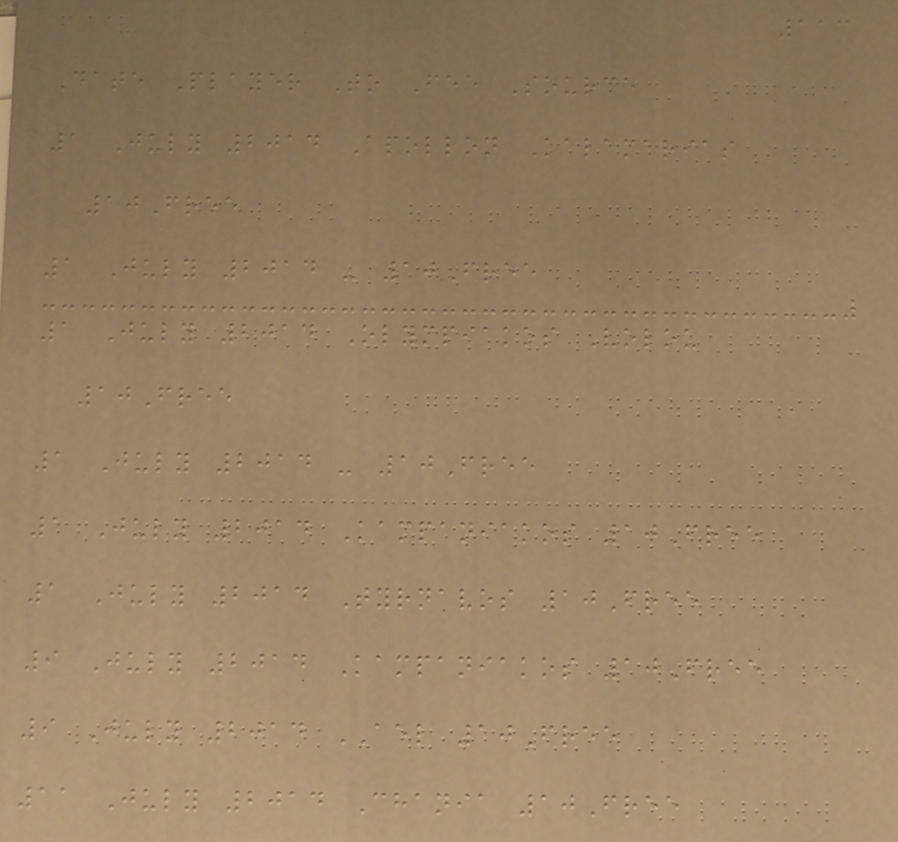113
Date Player To Fee Source
1 July 2014 Apollon Kalamarias
10Free
1 July 2014 - 10Free
1 July 2014 Olympiakos Volou
10Free
1 July 2014 - 10Free
1 July 2014 Kampaniakos 10Free
1 July 2014 Tyrnavos 10Free
9 July 2014 Kampaniakos 10Free
9 July 2014 AEL 10Free
11 July 2014 Chania 10Free
